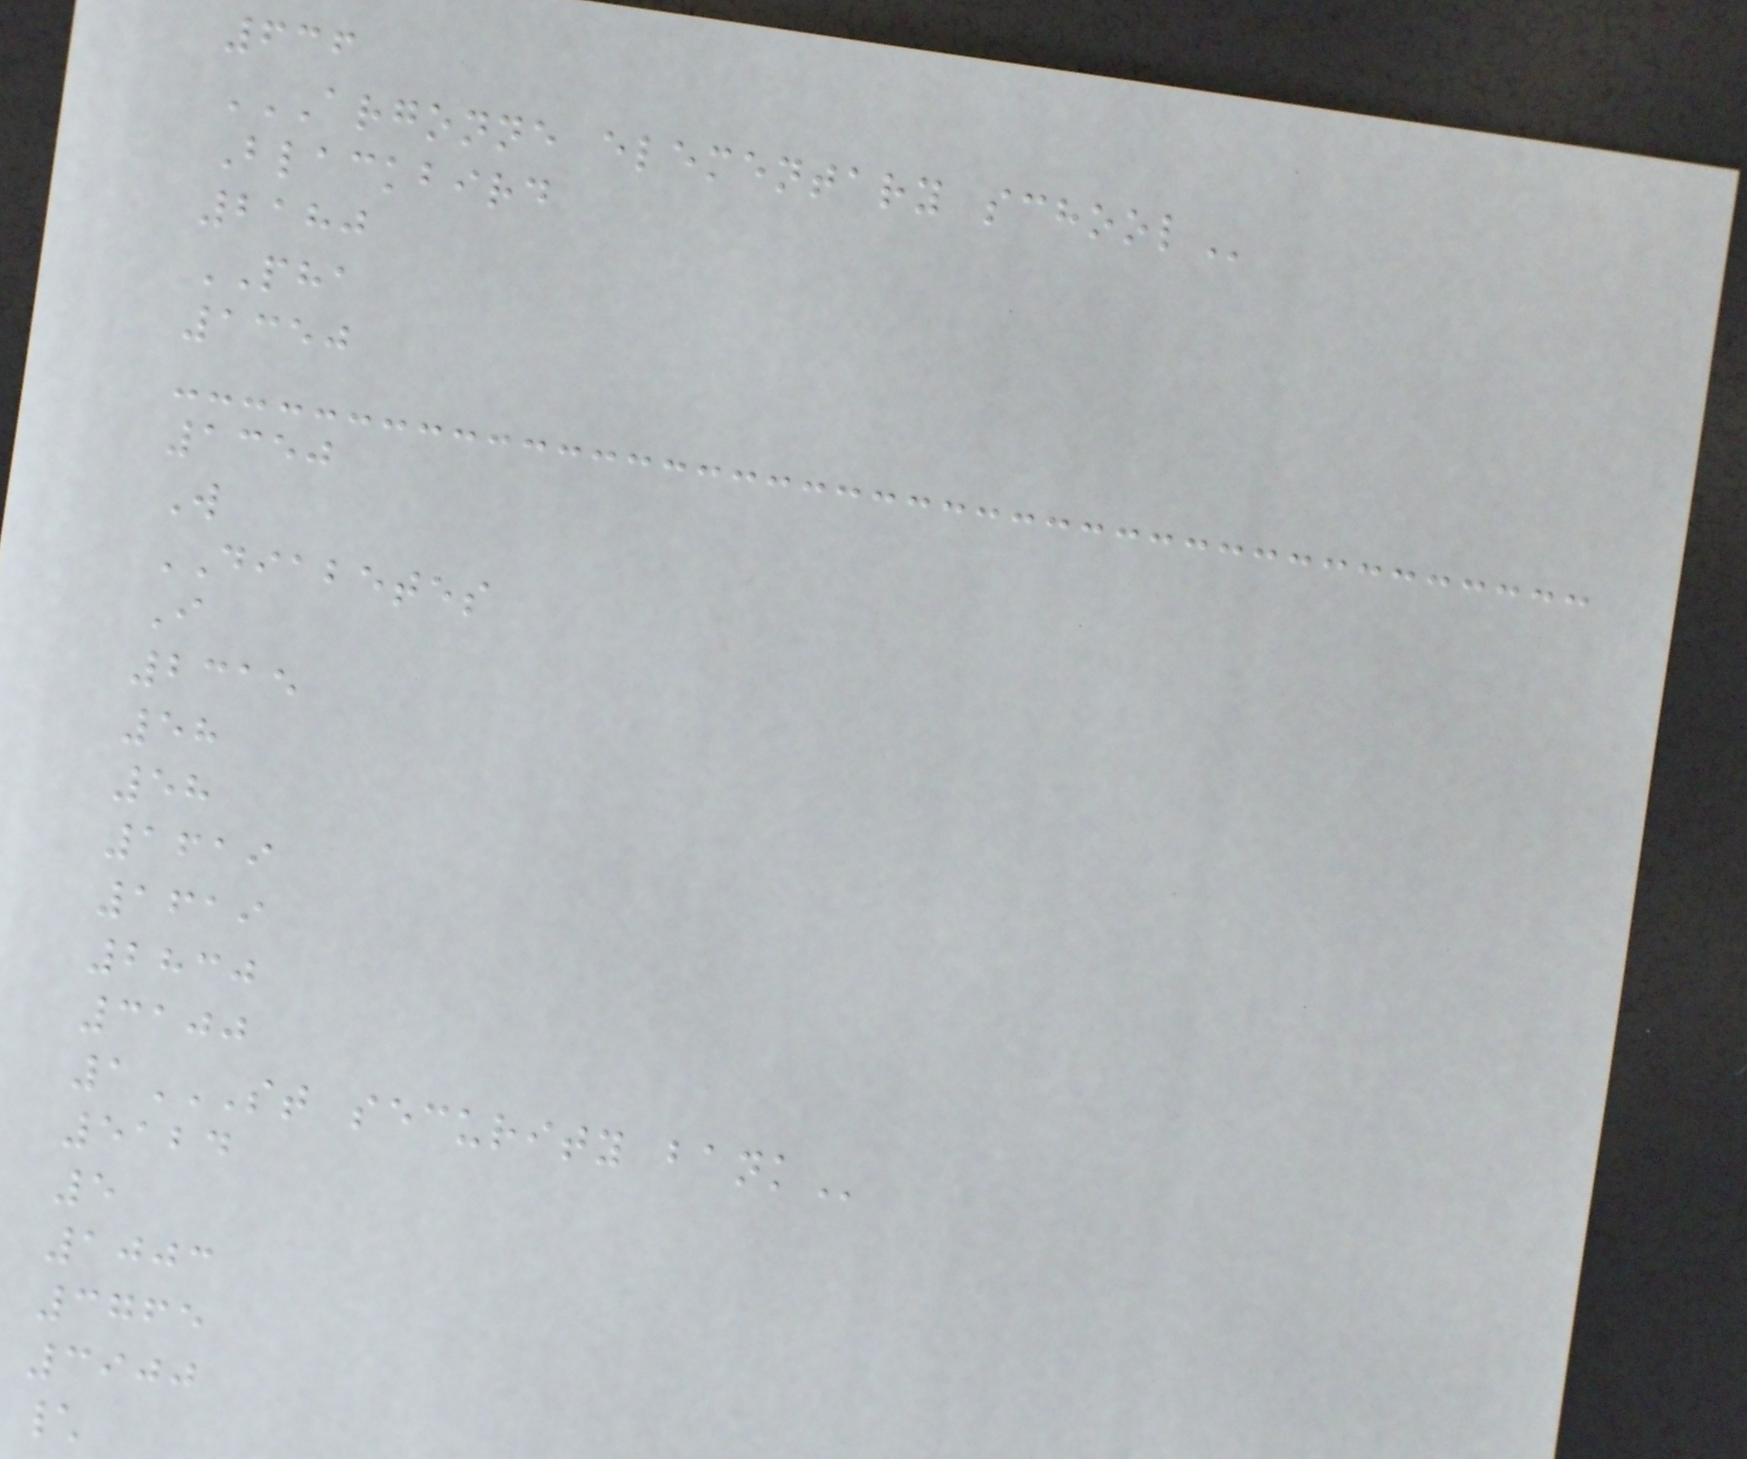636
ARGONNE ELEMENTARY SCHOOL
Blackbird
2180
PHA
1350
1350
W
DIABETES
I
2315
58
58
1619
1619
2830
3100
1ST SECURITY BANK
5124
5
1003
3765
3900
\
